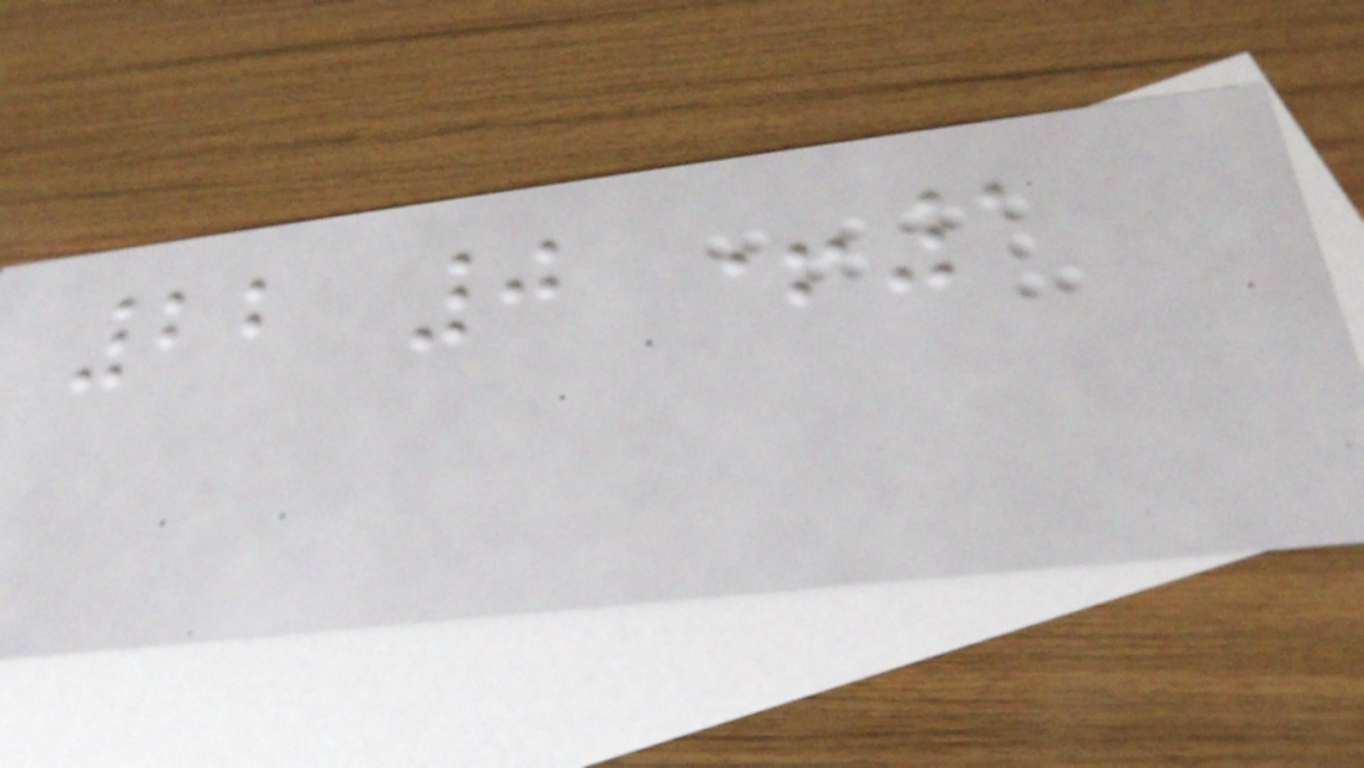22 0 +1
